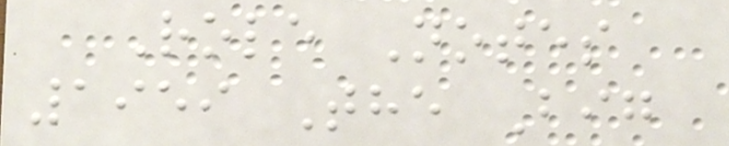Role Notes
1959 The Big
